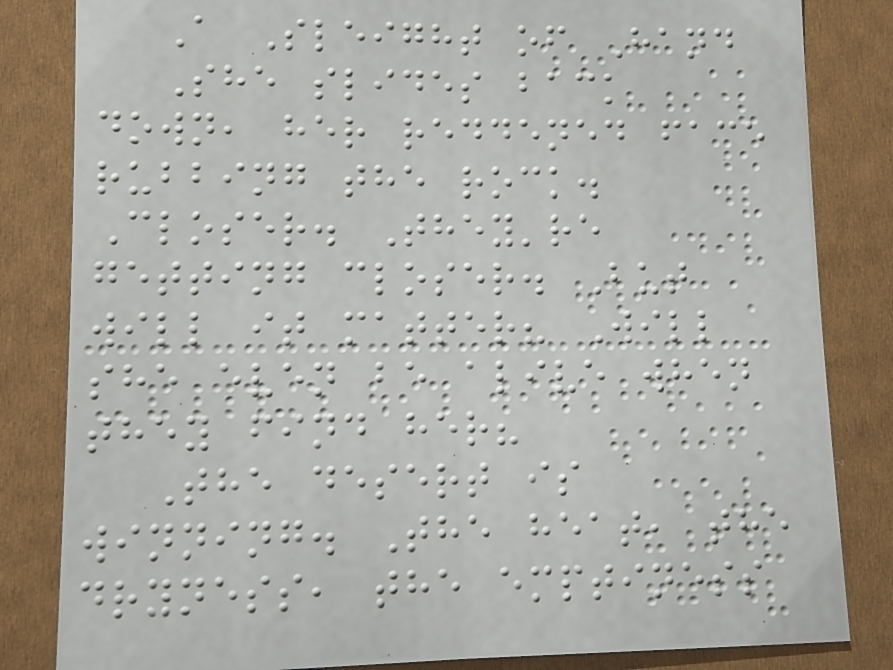A Sleight of Hand
She slides back
down, her reddened face
rubbing the rock.
Closer. They're
getting closer. But
will it matter? Will
she even be alive when
they find her?
The desert is
winning. The heat, the
dryness, the emptiness
